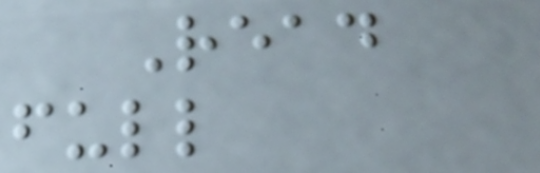Read
full
